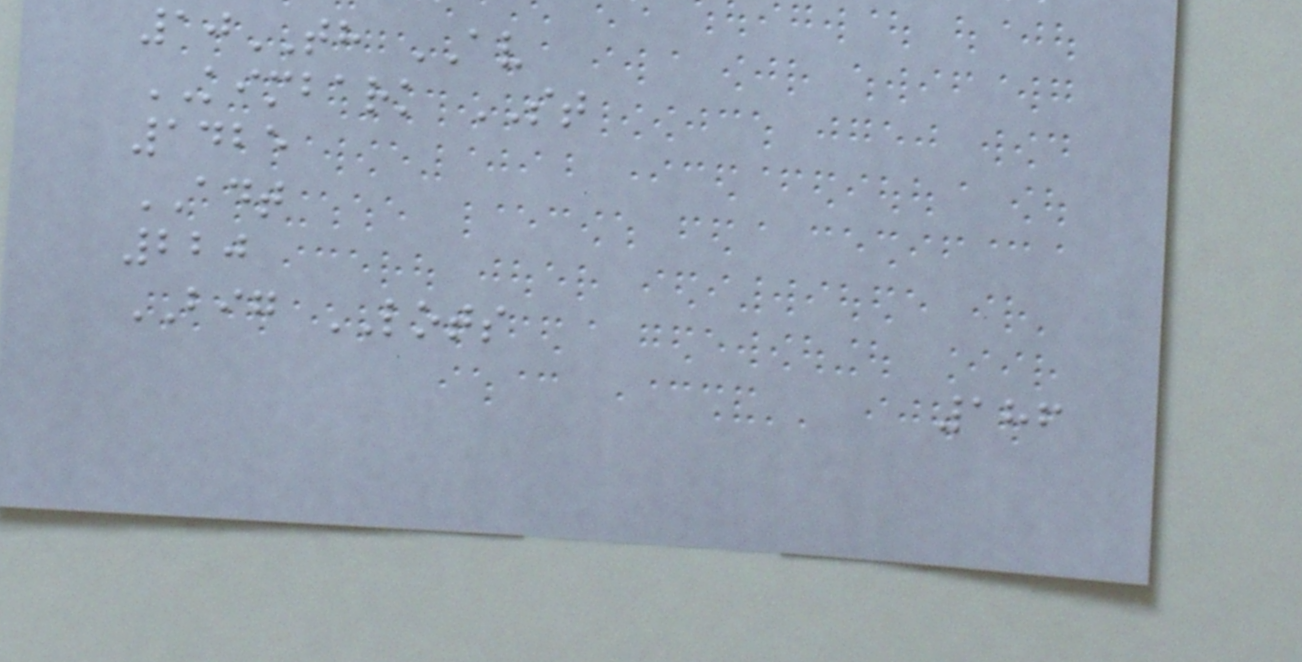10TH AV
KIMBARK ST
1425
ADT
220
BIG LOTS
186
